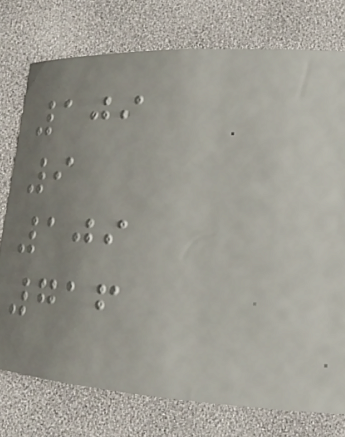109
9
109
716
